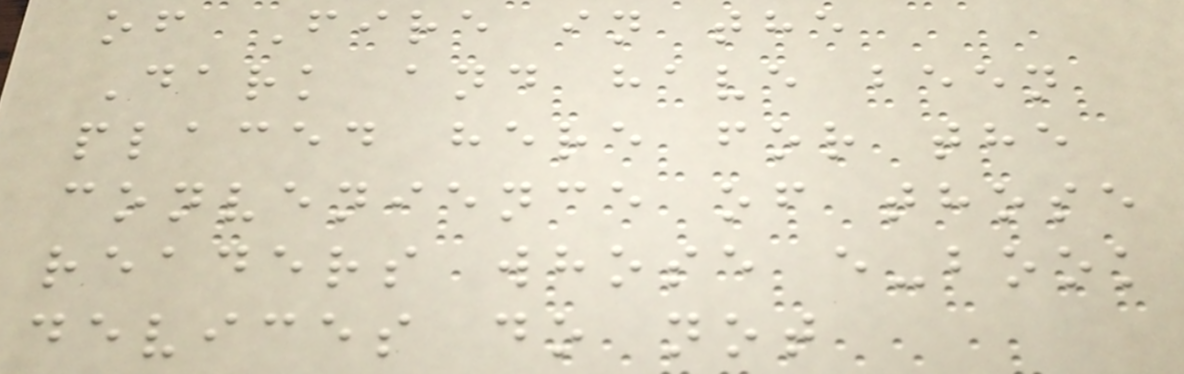of Fire in the
Dark and have been
placed here for the
convenience of those
readers whose e-book
devices do not
